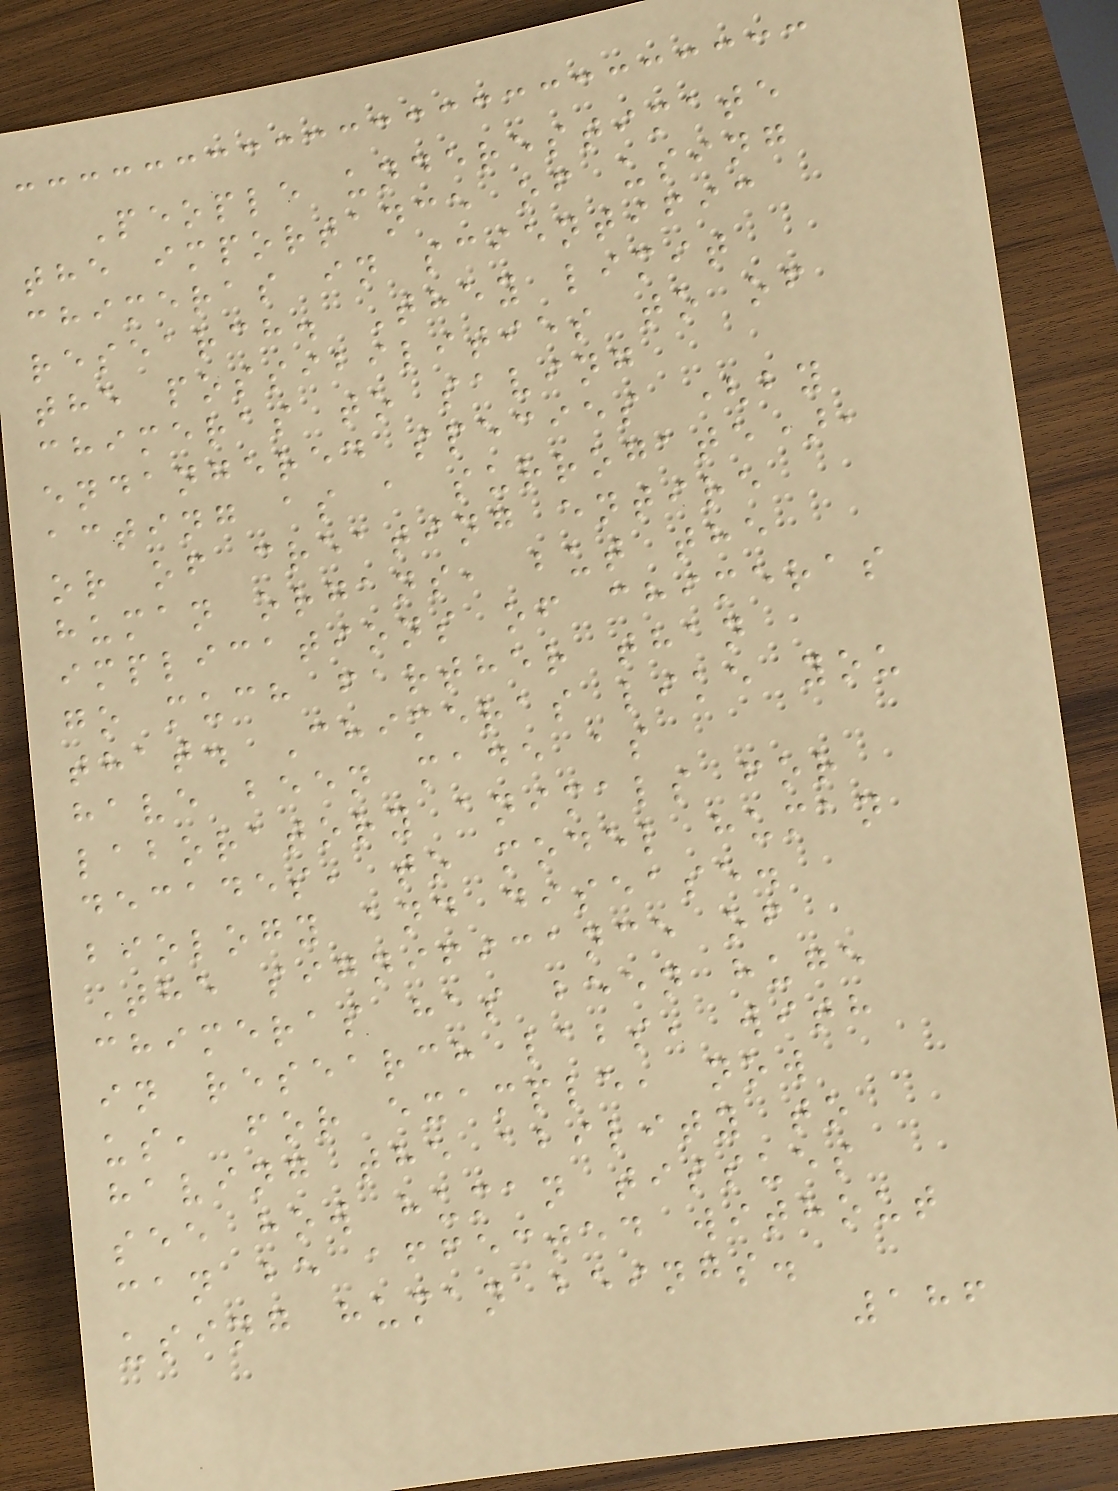People underestimate
the importance of using
chimeras in scientific
research. They limit
the possibilities to of
chimeras to saving
endangered species (by
acting as a surrogate),
or of creating entire
human organs, but the
implications of chimeras
go much farther than
that. Chimeras like you
have been made as
laboratory animals for
decades, to model human
biology and disease.
The significance of
chimeras has been huge
in research labs, with
us, for example, now
having the ability to
see how human tissues
can be affected without
using human beings.
186
